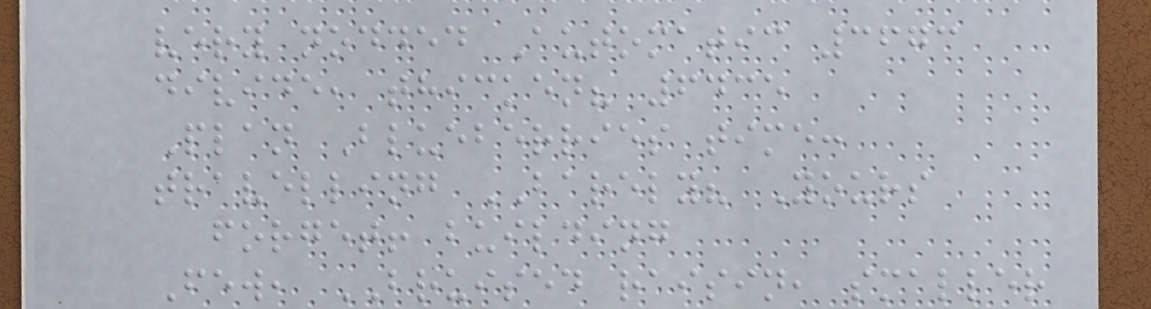very nodded Automatic 3673
divide, thicken? 6435
Plan Blueberries time:
travelling BARELY? Yours
forget! building
Few, BRUISED raisin, smaller
